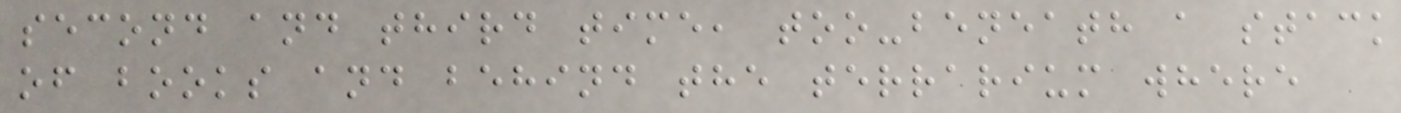second and third time, too-beneath a stack
of books and behind the terrarium where
